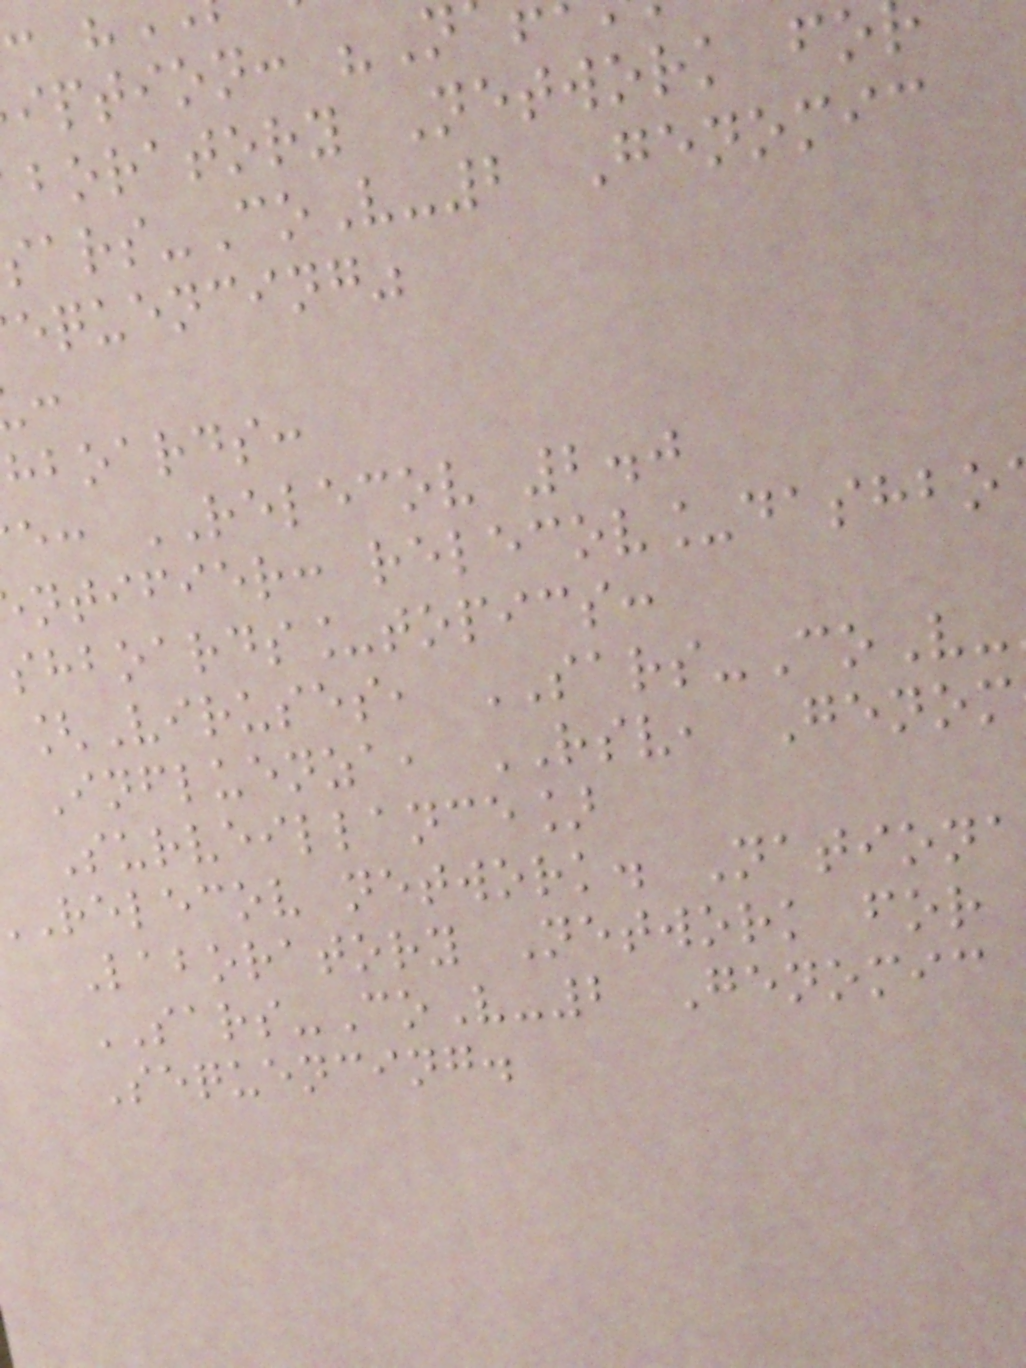iption: "N
boratory Network fo
-CoV-2 Genomic
equencing"
hboards:
e: RELECOV 2.0
ntifier: relecov_dashbo
shboards_topics:
[Viruses, SARS-CoV-
Influenza, RSV, Genom
Surveillance]
relecov network. Nationa
Laboratory Network for
SARS-CoV-2 Genomic
Sequencing.
